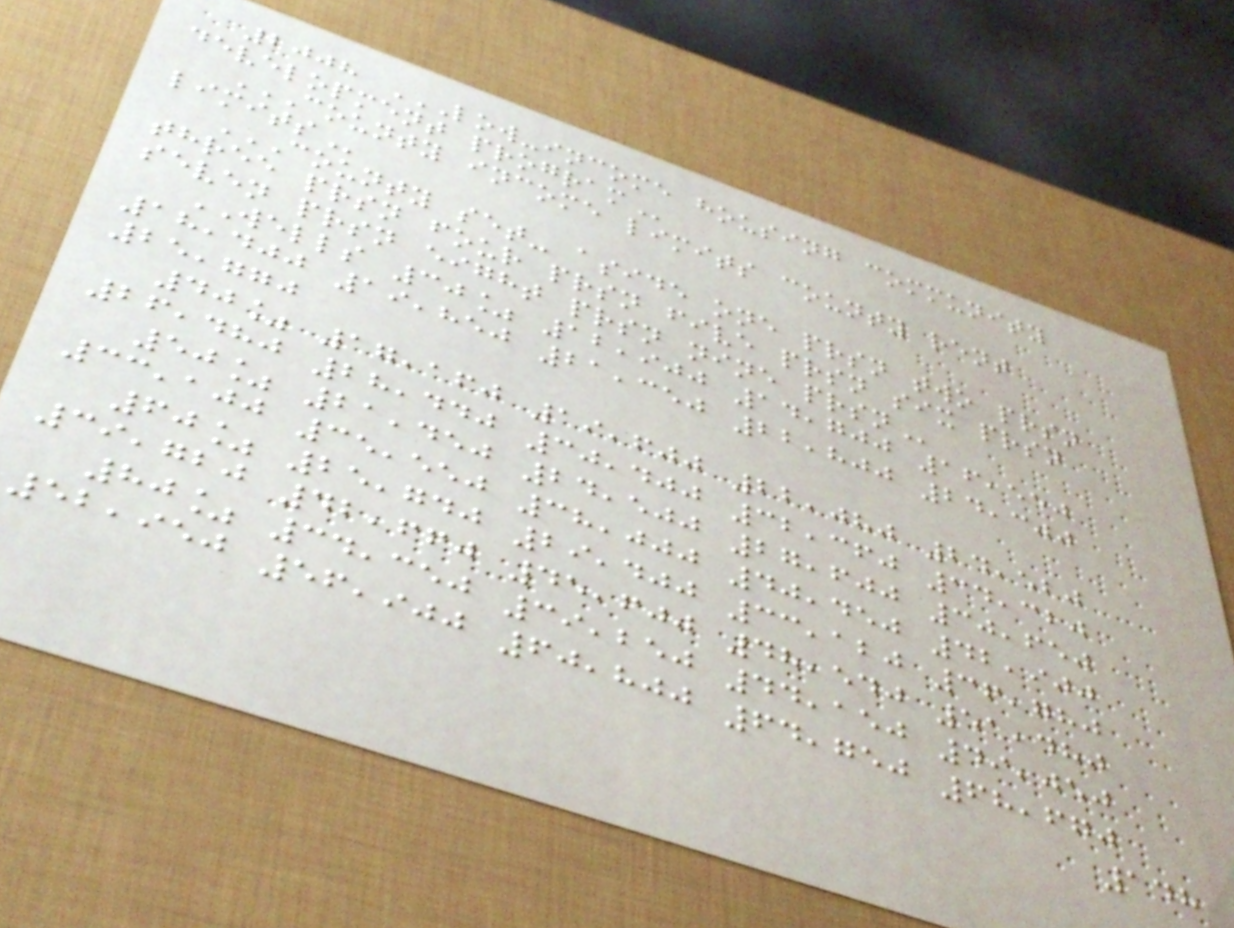2008 LOW-INCOME HOUSING COMMUNITY
DEVELOPMENT PROGRAM
COUNTY INCOME LIMITS COUNTY RENT
LIMITS
COUNTY SET- ASIDE ONE PRSN TWO PRSN
THREE PRSN FOUR PRSN FIVE PRSN SIX PRSN
SEVEN PRSN EIGHT PRSN NINE PRSN
WELLS 30% 12,900 14,700 16,550
18,400 19,850 21,350 22,800 24,300
25,770
40% 17,160 19,600 22,080 24,520
26,480 28,440 30,400 32,360 34,320
50% 21,450 24,500 27,600 30,650
33,100 35,550 38,000 40,450 42,900
60% 25,740 29,400 33,120 36,780
39,720 42,660 45,600 48,540 51,480
80% 34,350 39,250 44,150 49,050
52,950 56,900 60,800 64,750 68,670
148
